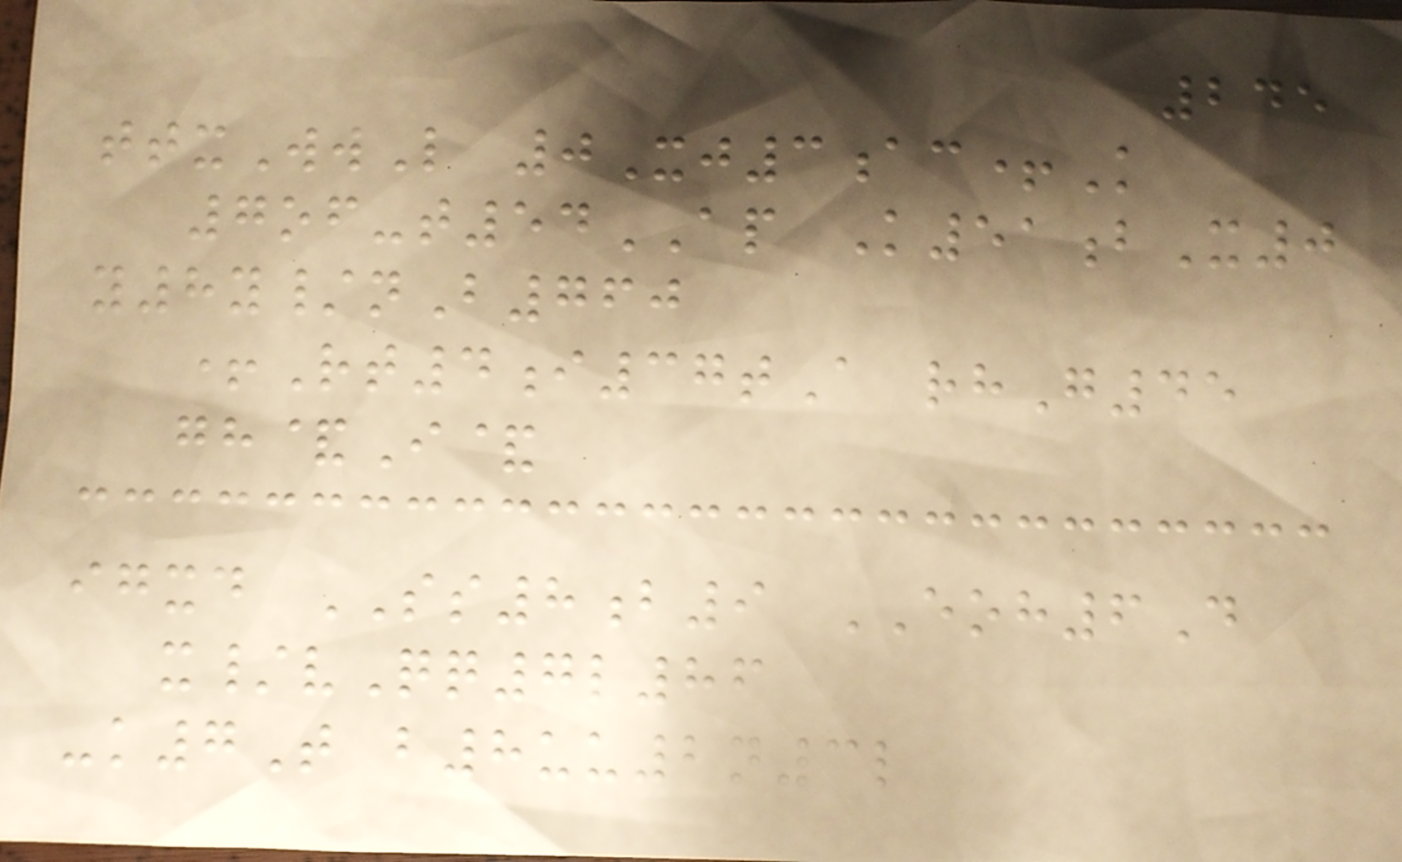245
ttxWwL 0Xj3ac+K
7of-t54AP K51bX0
y8y/nB760
+Rt4i37tA rhG45
gh&I&
igxd SS8b9 EOH6D
x/vQq7l86
-k7T b8uu2n3l
